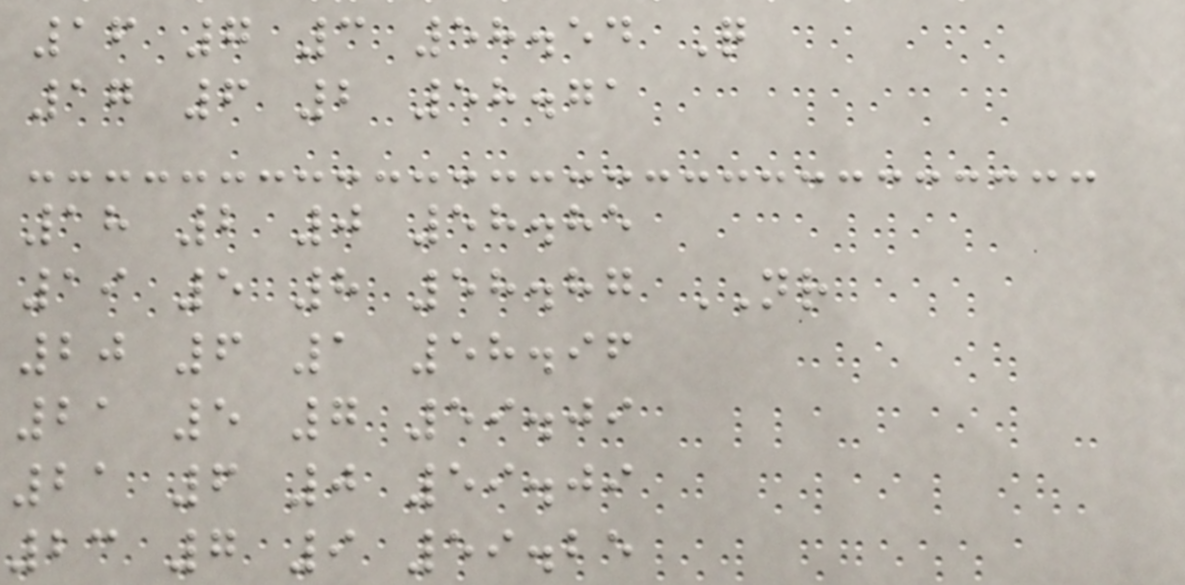16 7 3 58.54 Q
17 6 2 58.71
18 2 0 58.85
19 5 8 58.87 NR
20 6 1 58.96
21 5 7 59.09
21 6 0 59.09
23 7 9 59.25
